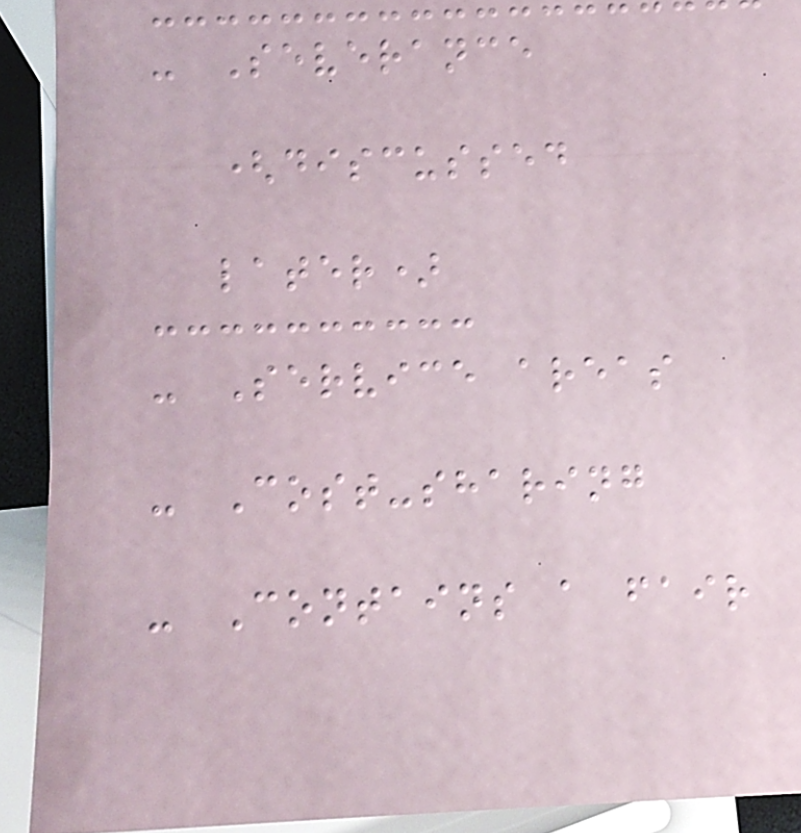- Severance
(discussed
later)
- Service areas
- Cost-sharing
- Contains a fair
